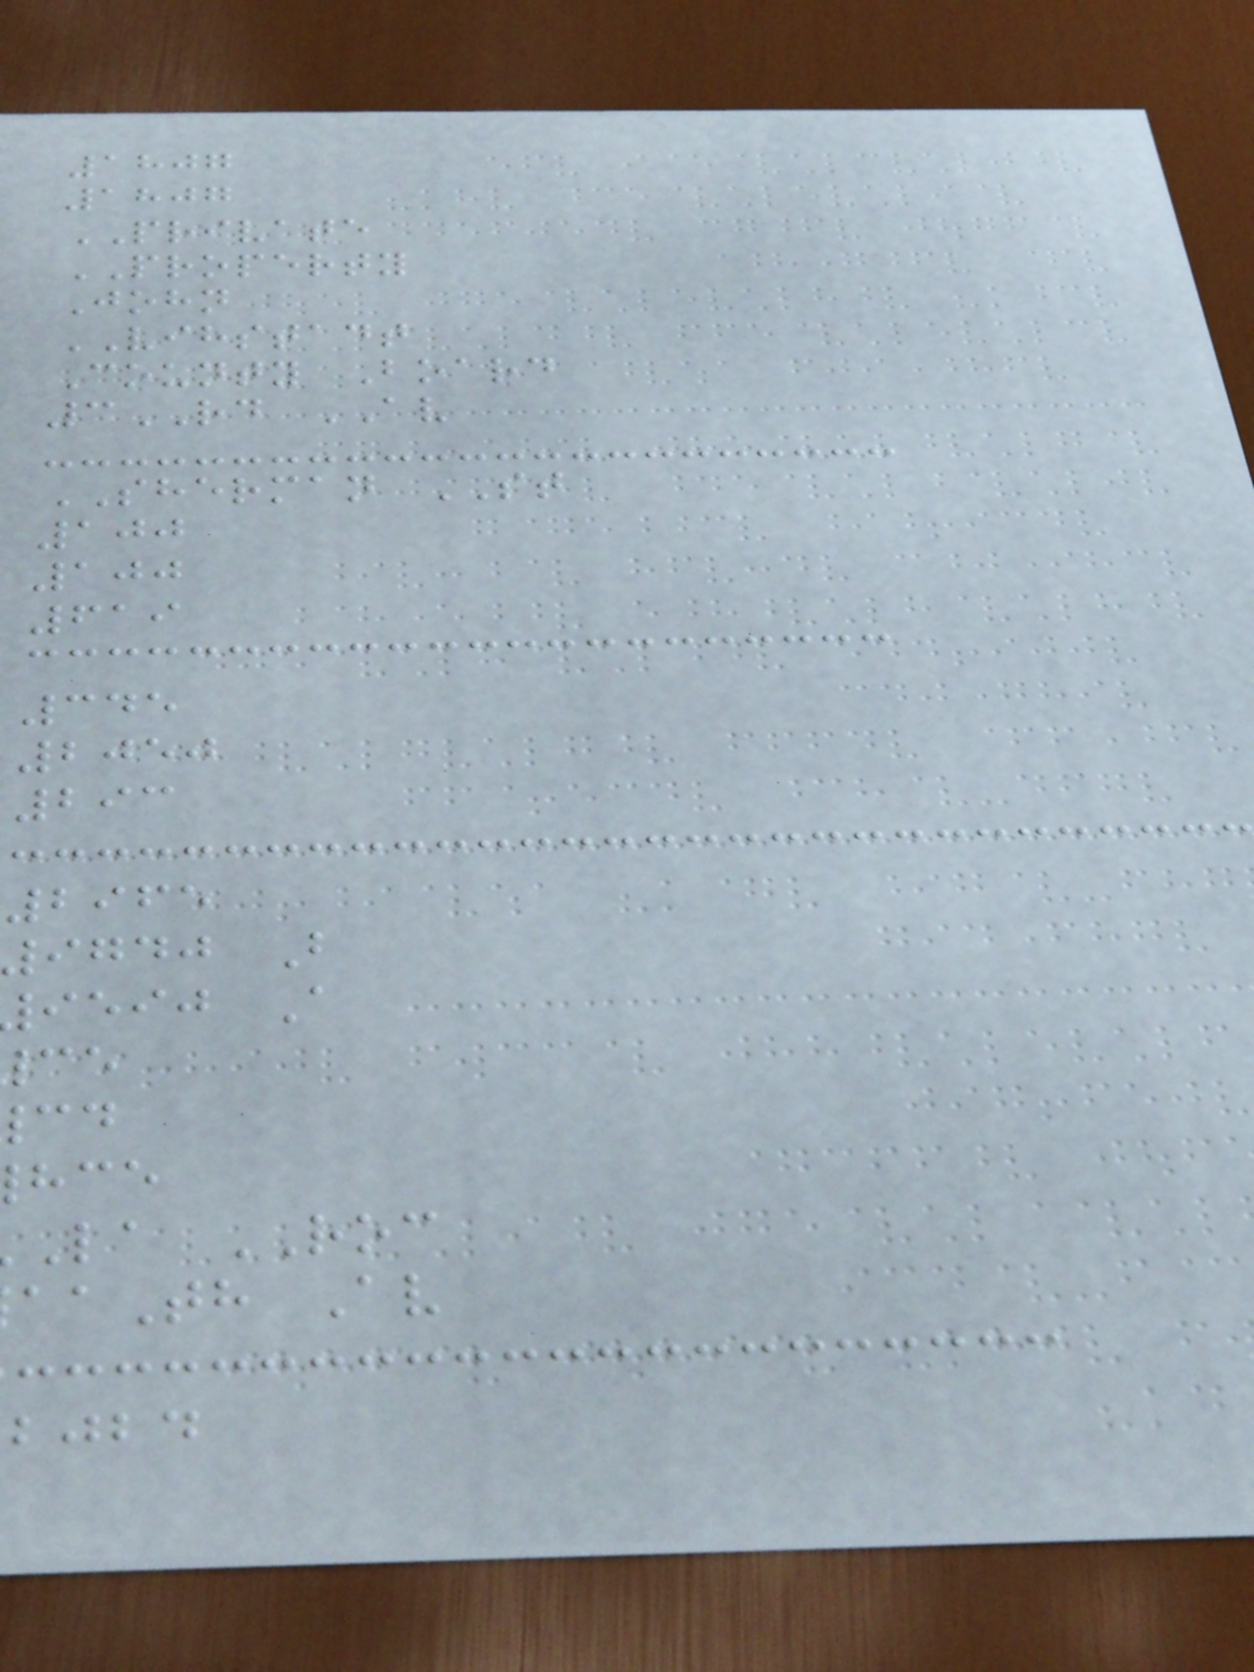1807
1807
PRIVATE
PROPERTY
John
VIHSTADT
County Board
3RD AV
SHERMAN ST
100
100
619
345
2050
293
2965
9740 B
ieij A
la ROC
Th Av
bjbd
